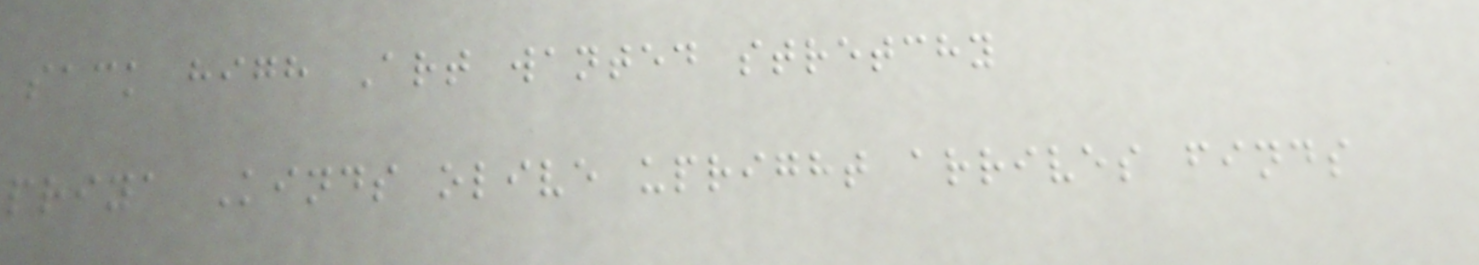sack high Art wanted stretchy
priya Kinds olive upright arrives finds
